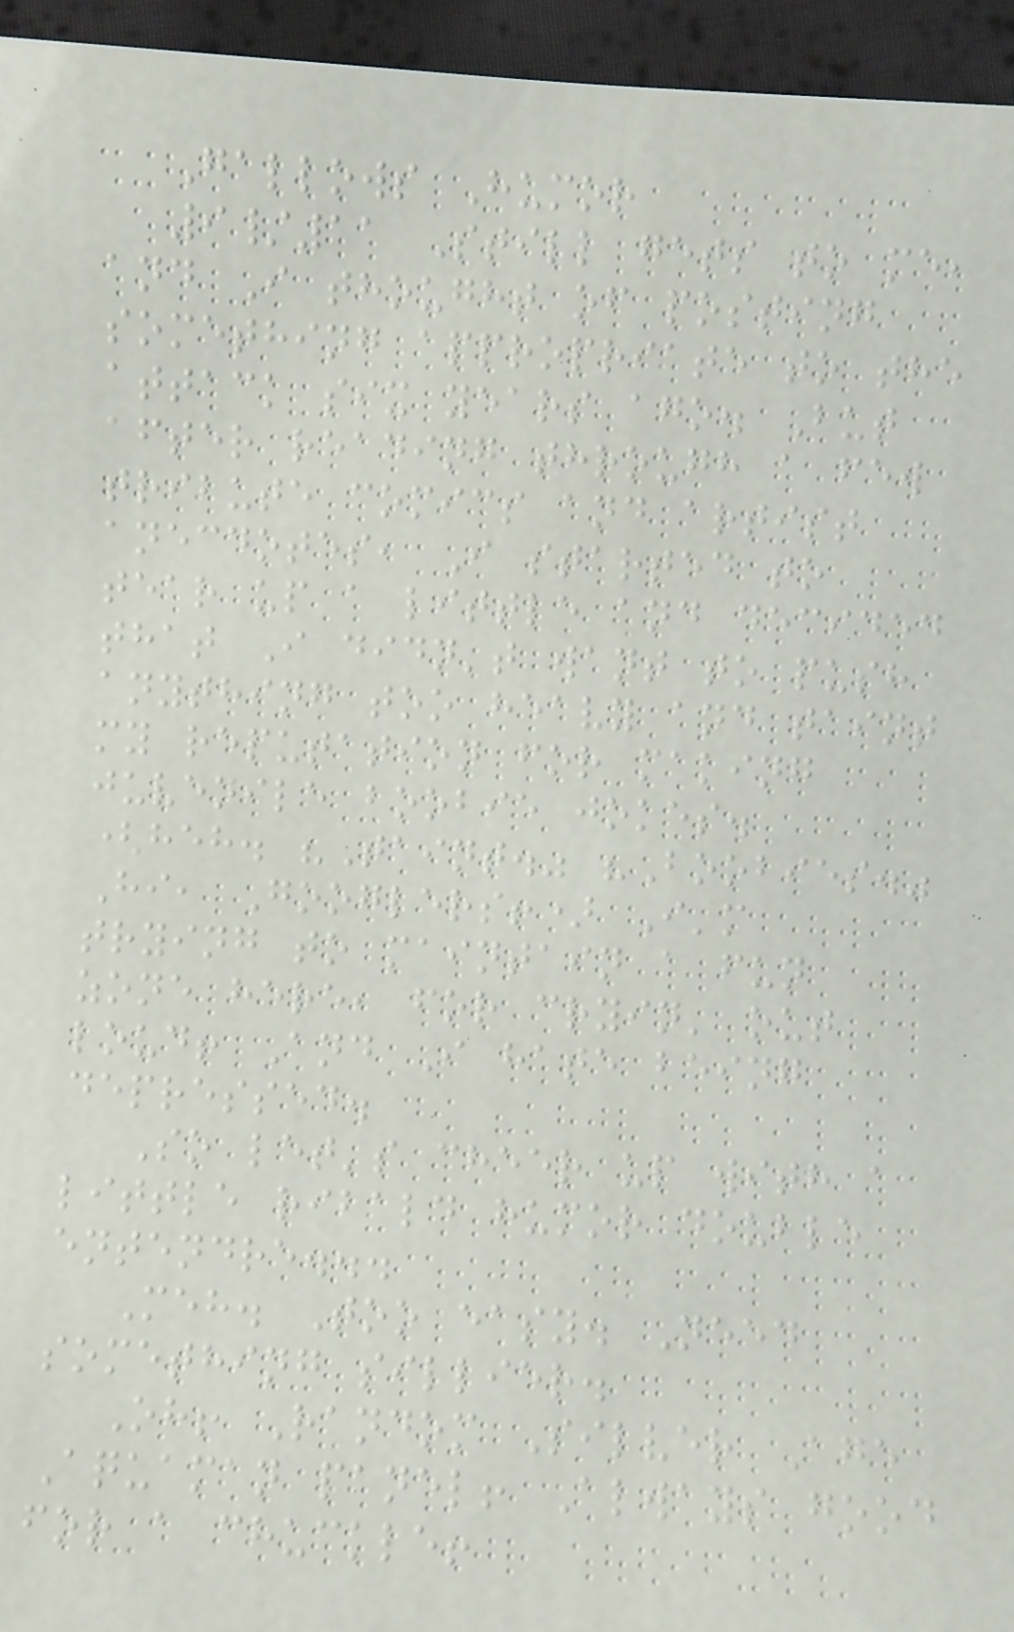Gallows Humor
9/11 Still gets to me,
and I thought of posting
something appropriate to the
attack six years ago. But
after reading through a few
tribute comics and artist
anecdotes, I started to
tear up a little and decided
that I didn't want to push
anything too heavy and taint
my reputation for making
juvenile boobie jokes.
(heh. "Taint." "Boobies."
Hi, Googlers!) I'm
trying to maintain a fun
zone here, for cryin' out
loud! And I hate being
depressed.
So let's cheer up with a
little ribald humor double
entendre...
Meh. Too easy. Need
something sillier.
Oh! Random Silver Age
Aquaman panel! Always good
for a chuckle!
